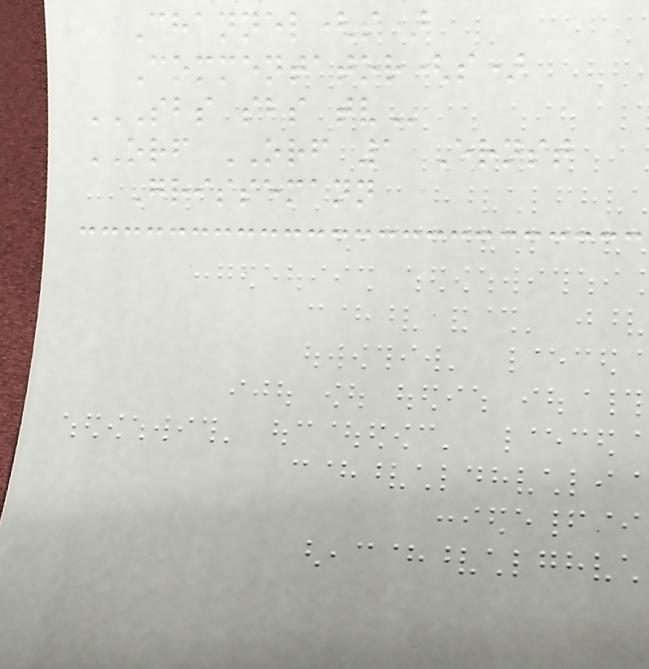Channel(s)
Commentator(s)
SBS SBS TV
ORF ORF 1 Ernst
Grissemann
